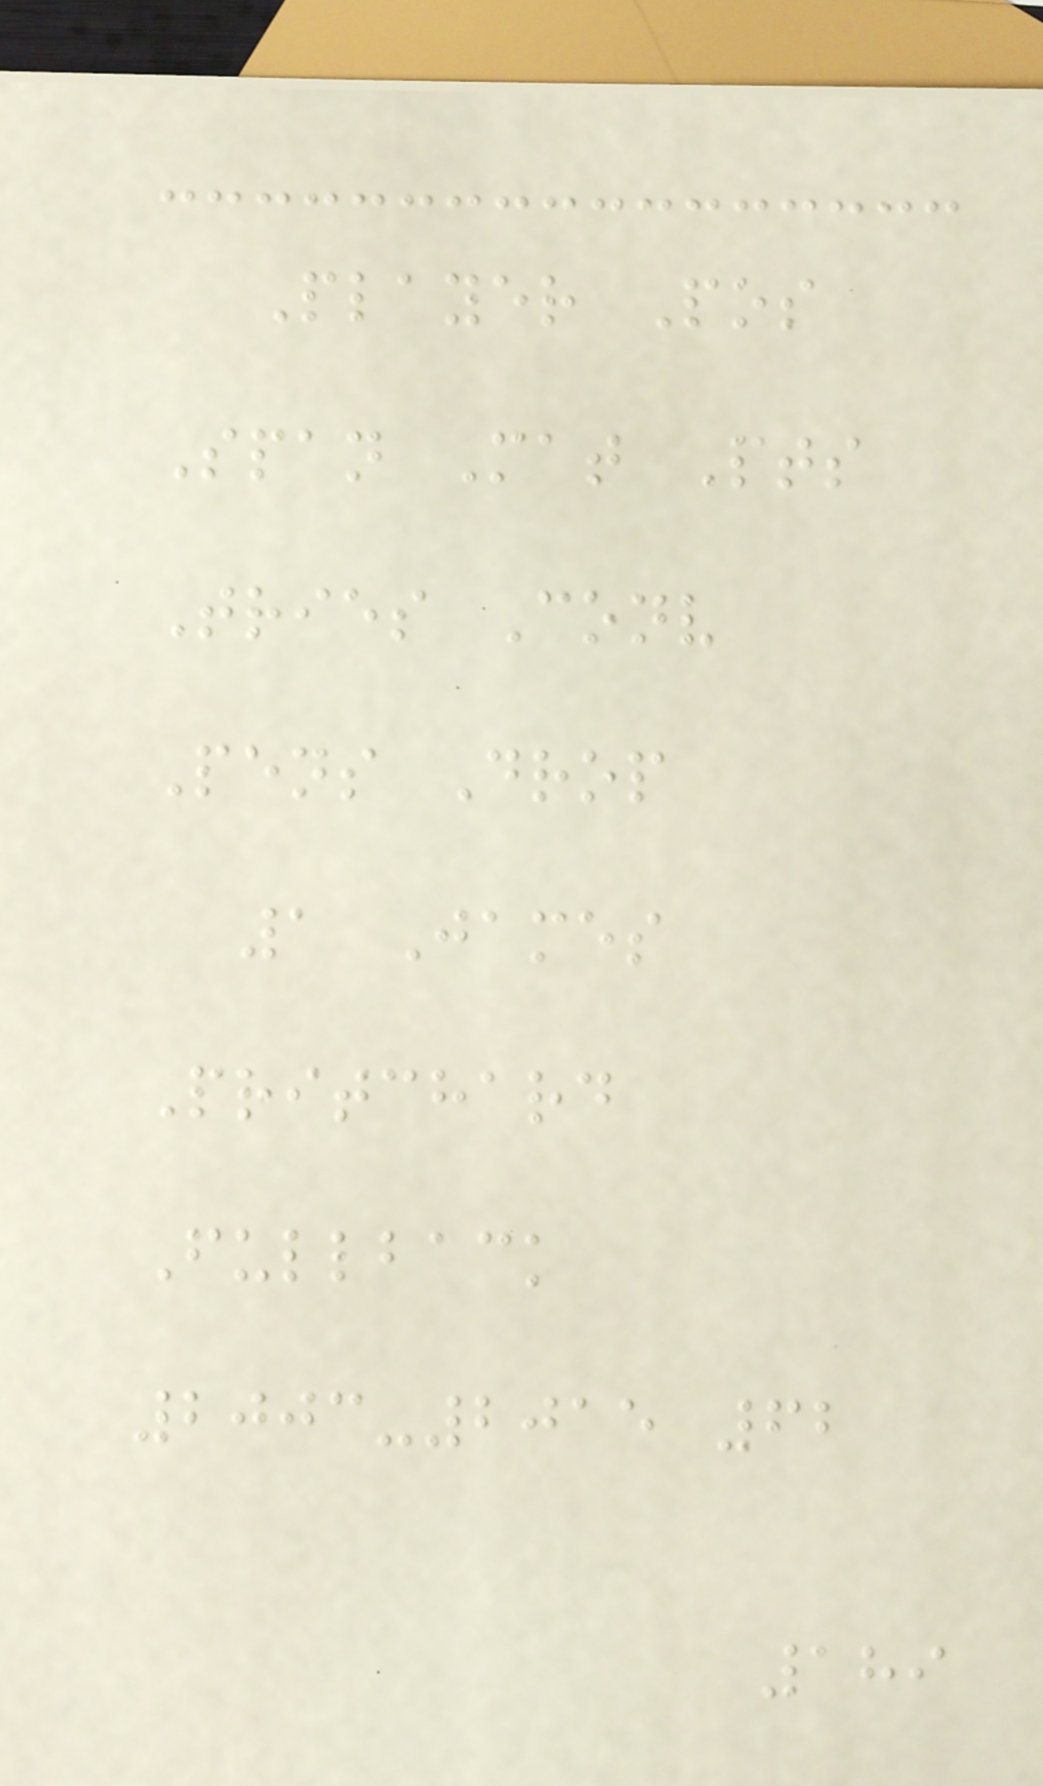Player Pos
Span Mat Pts
Tries Conv
Pens Drop
1 James
Pritchard
Fullback
2003-2015 62
189
